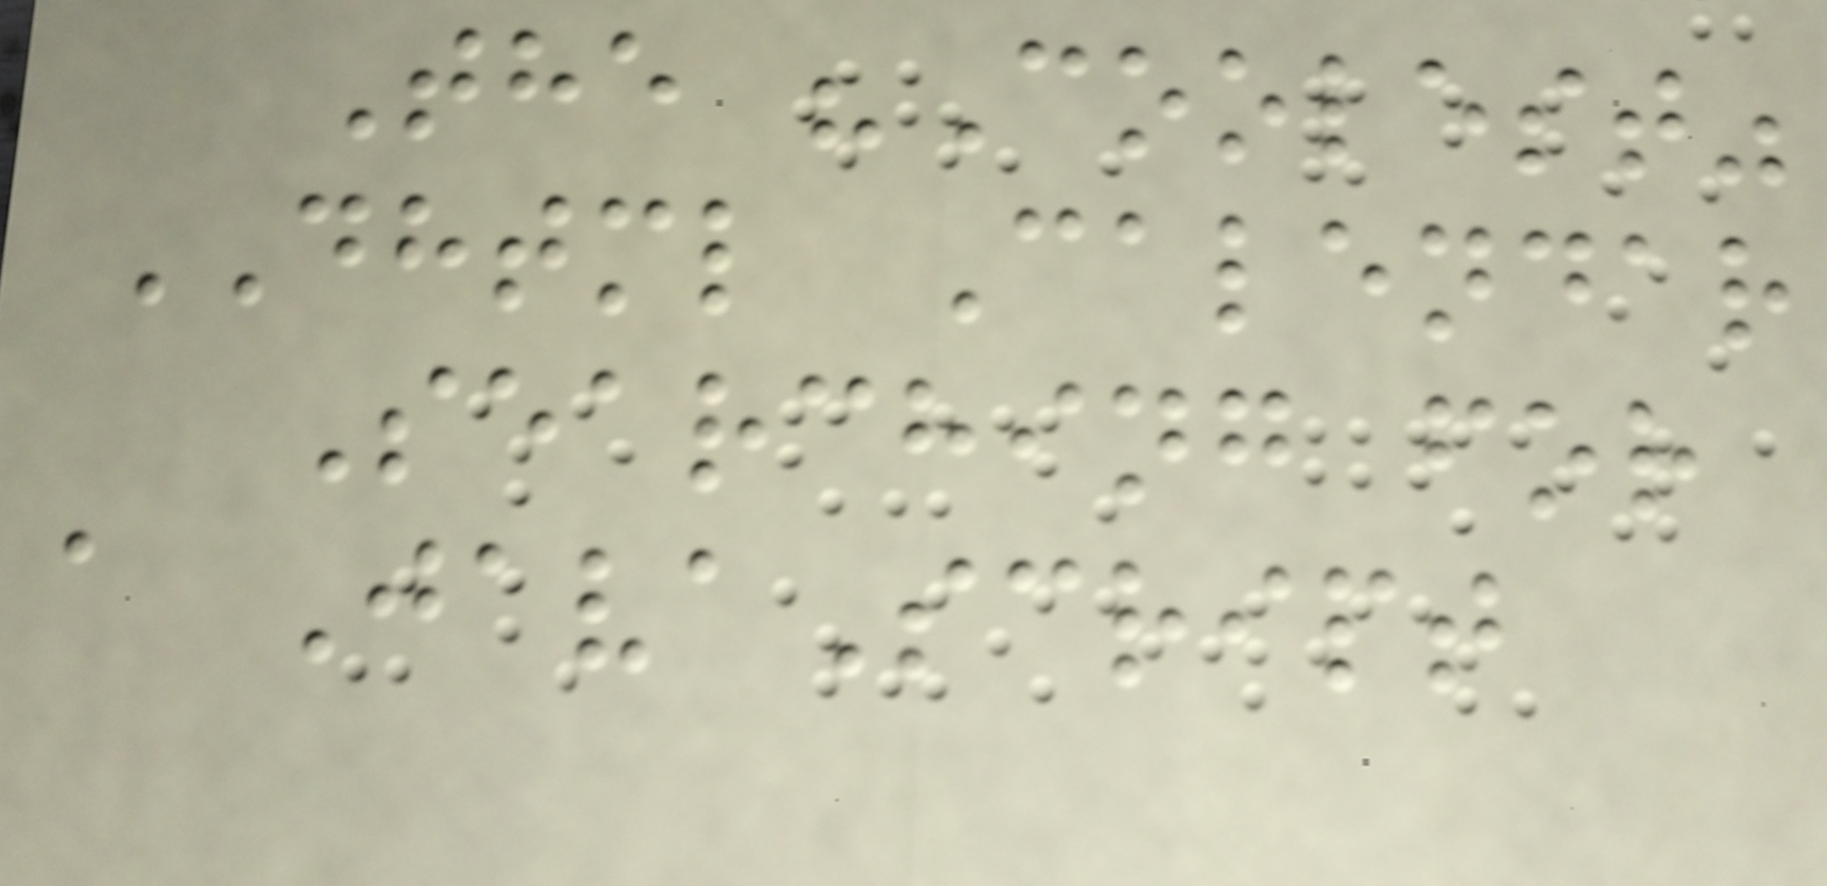The "Coolest"
DHTML Calendar
Searching for
a JavaScript
